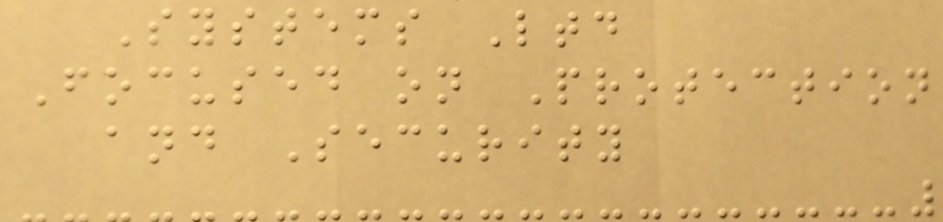Systems Ltd
Focused on Protection
and Security
